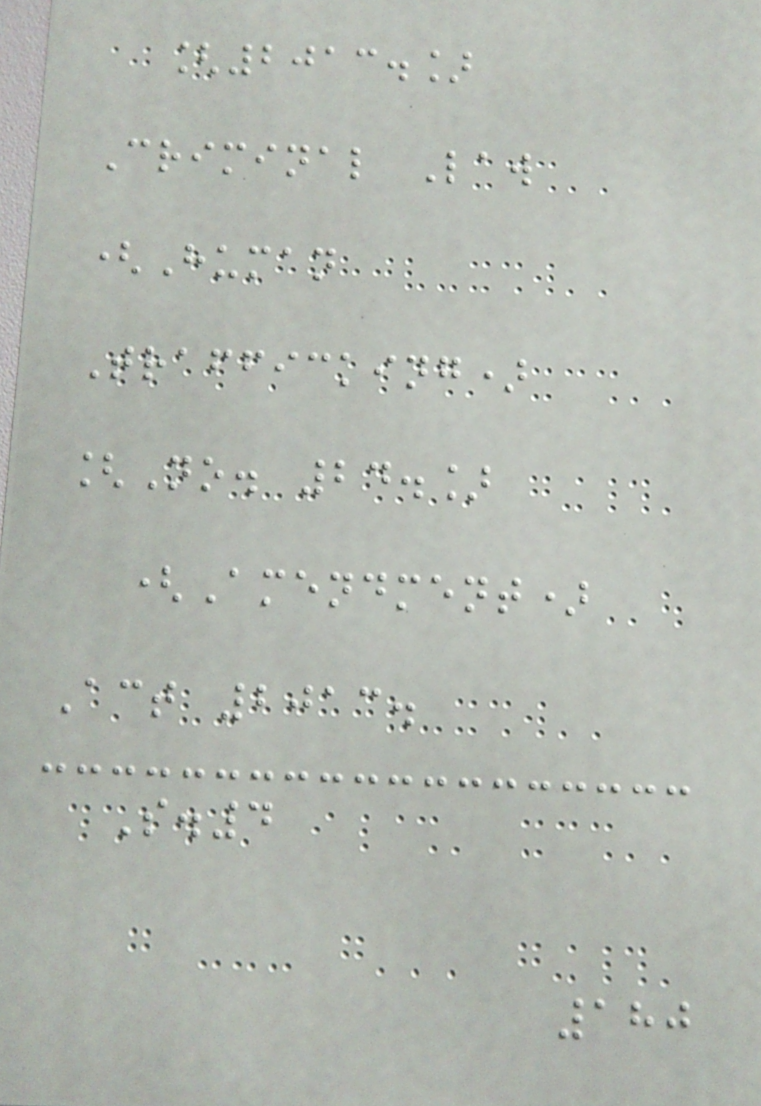[2013.]
Criminal Law
(Human
Trafficking)
[No. 24.]
(Amendment)
Act 2013.
S.4
180
